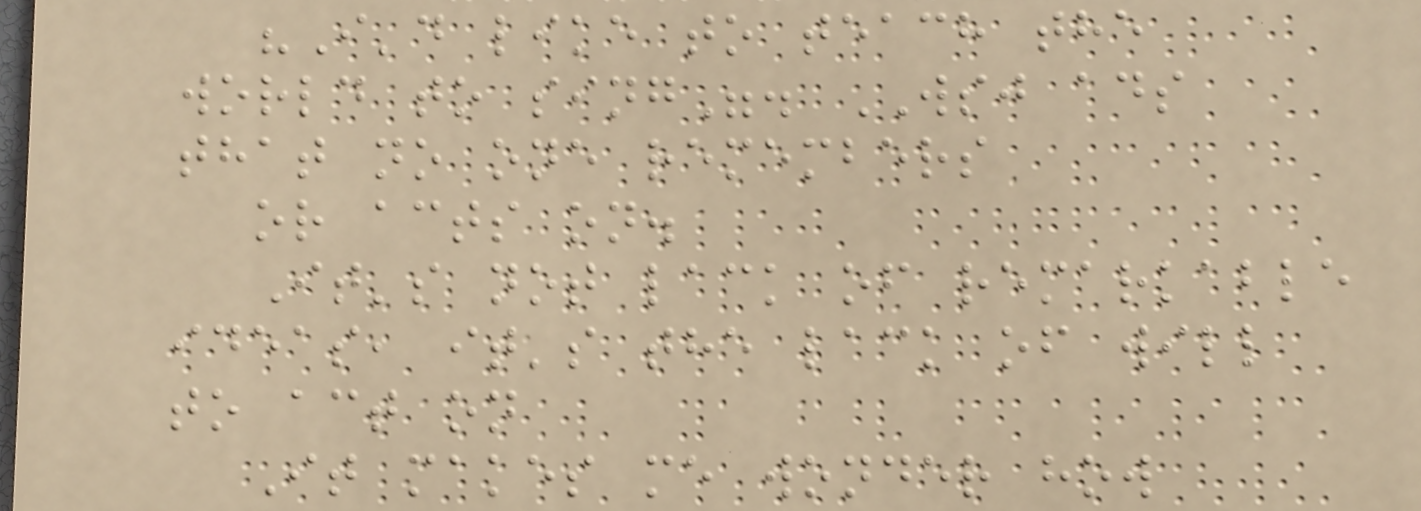"I'd like to teach the
world to sing". WSJ ads
that no one remembers
or acts on.
It's not lack of remarkable
ideas, it's the lack of will
to act on
It makes me wonder how
